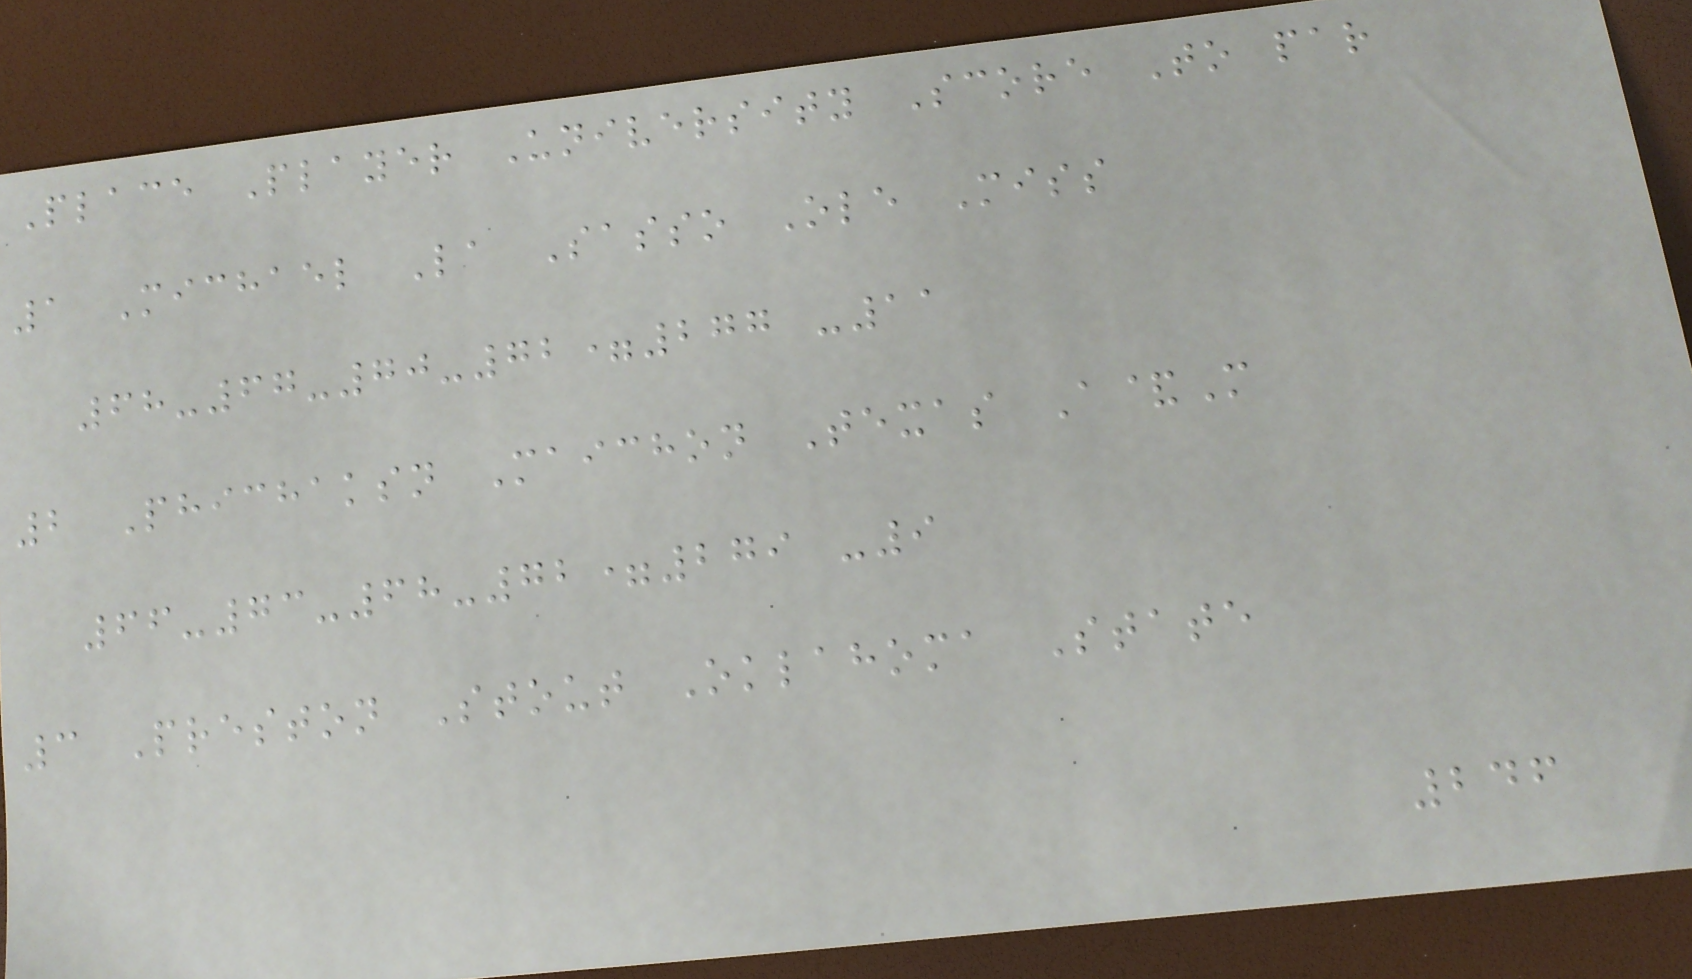Place Player University Score To par
1 Michael La Sasso Ole Miss
68-67-70-72=277 -11
2 Phichaksn Maichon Texas A&M
66-73-68-72=279 -9
3 Preston Stout Oklahoma State
246
